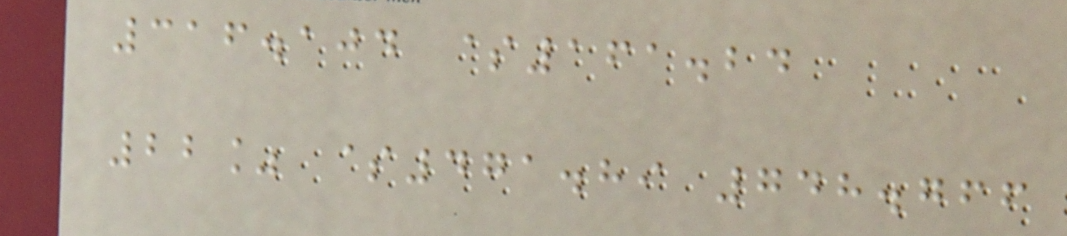316.104 $161.24
22% $471.89 748.766
